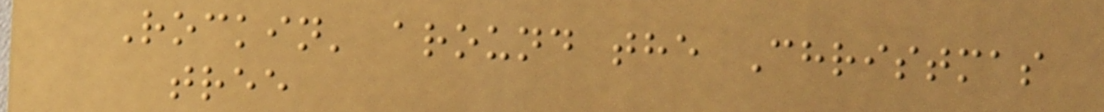Rockin' around the Christmas
tree
